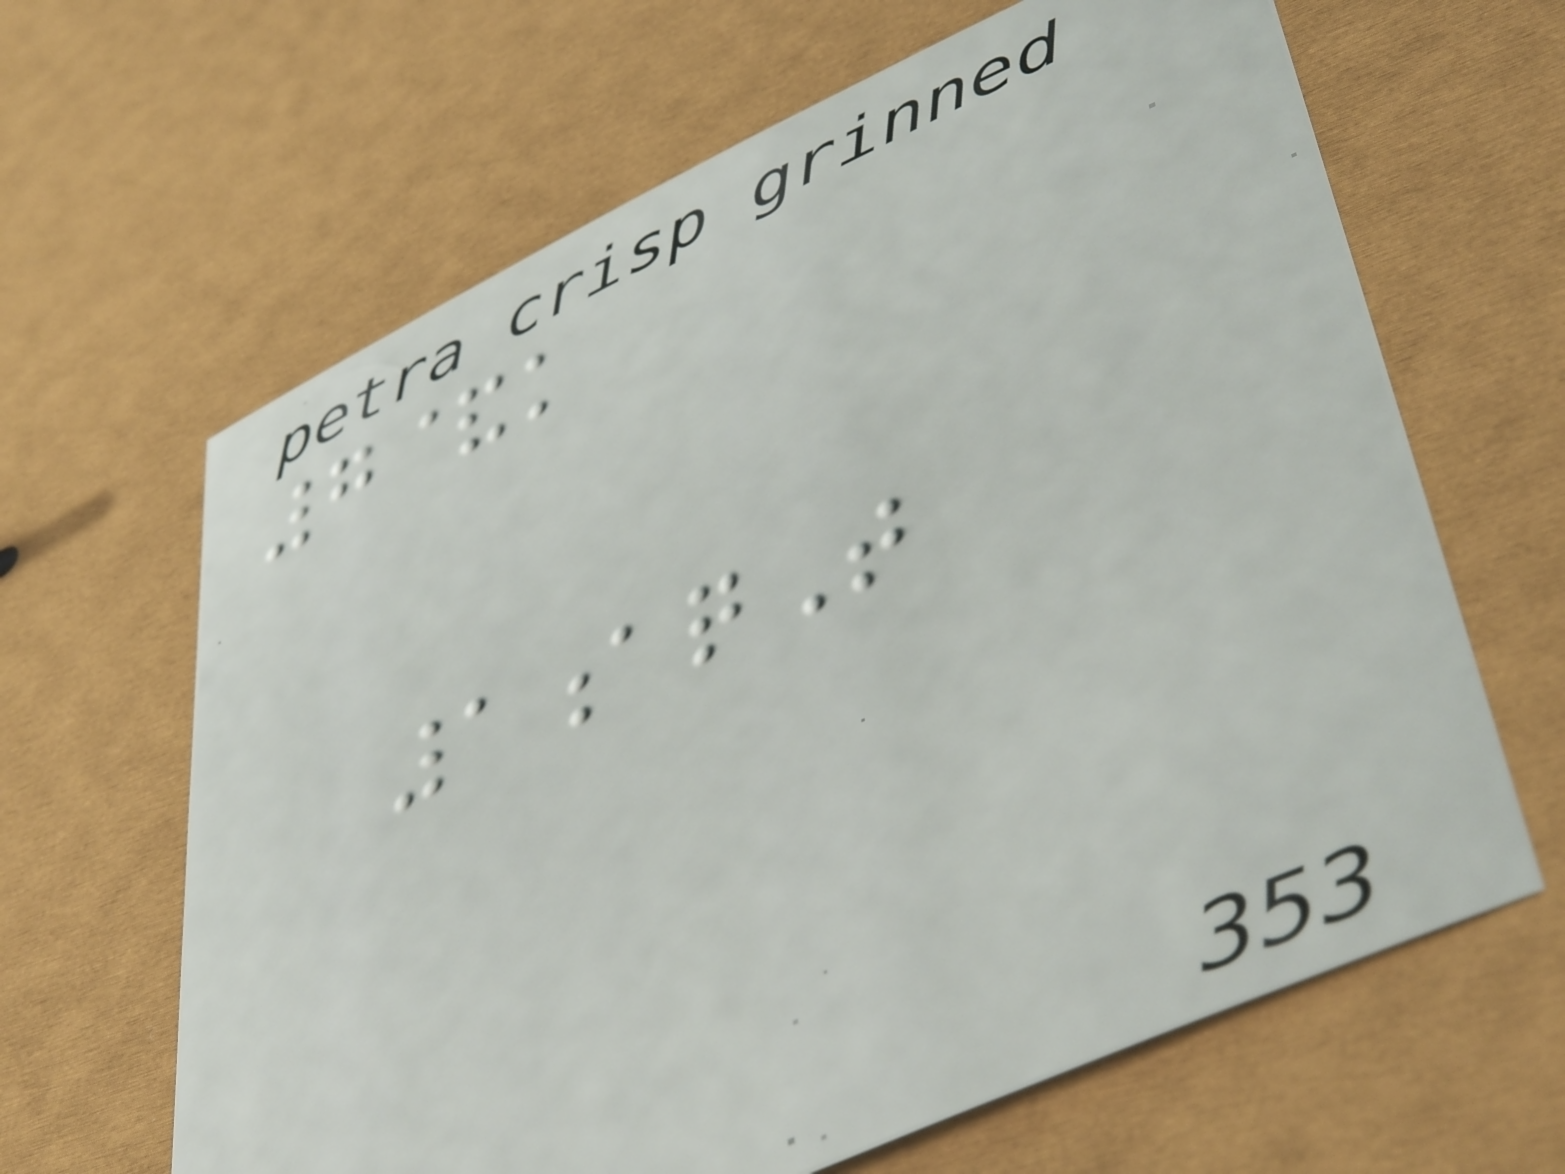7&k
1aqT
